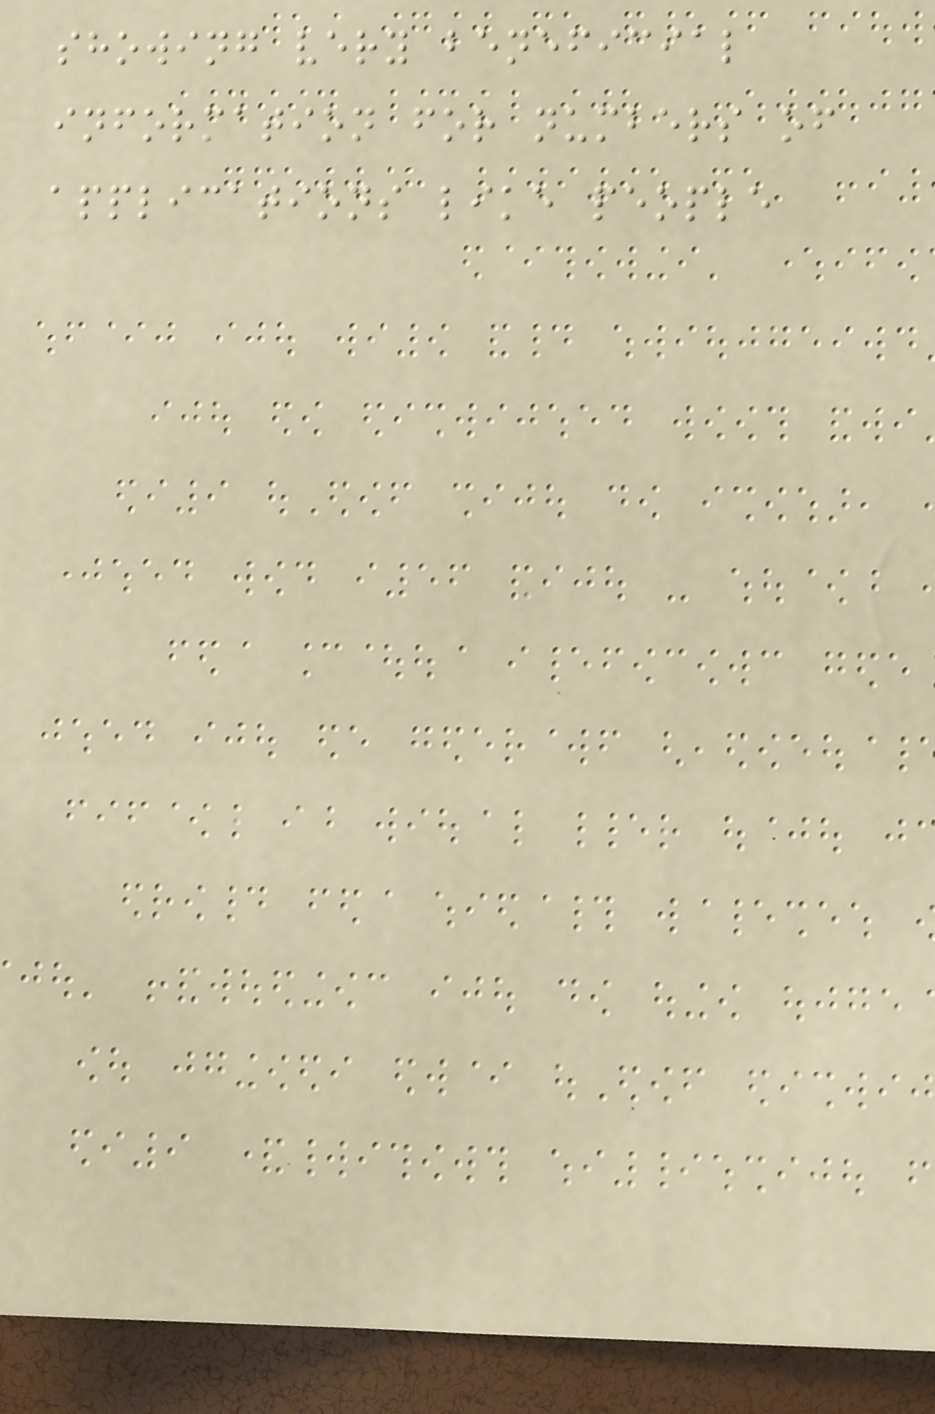showing very beneficial
information for numbers of
applications like people
